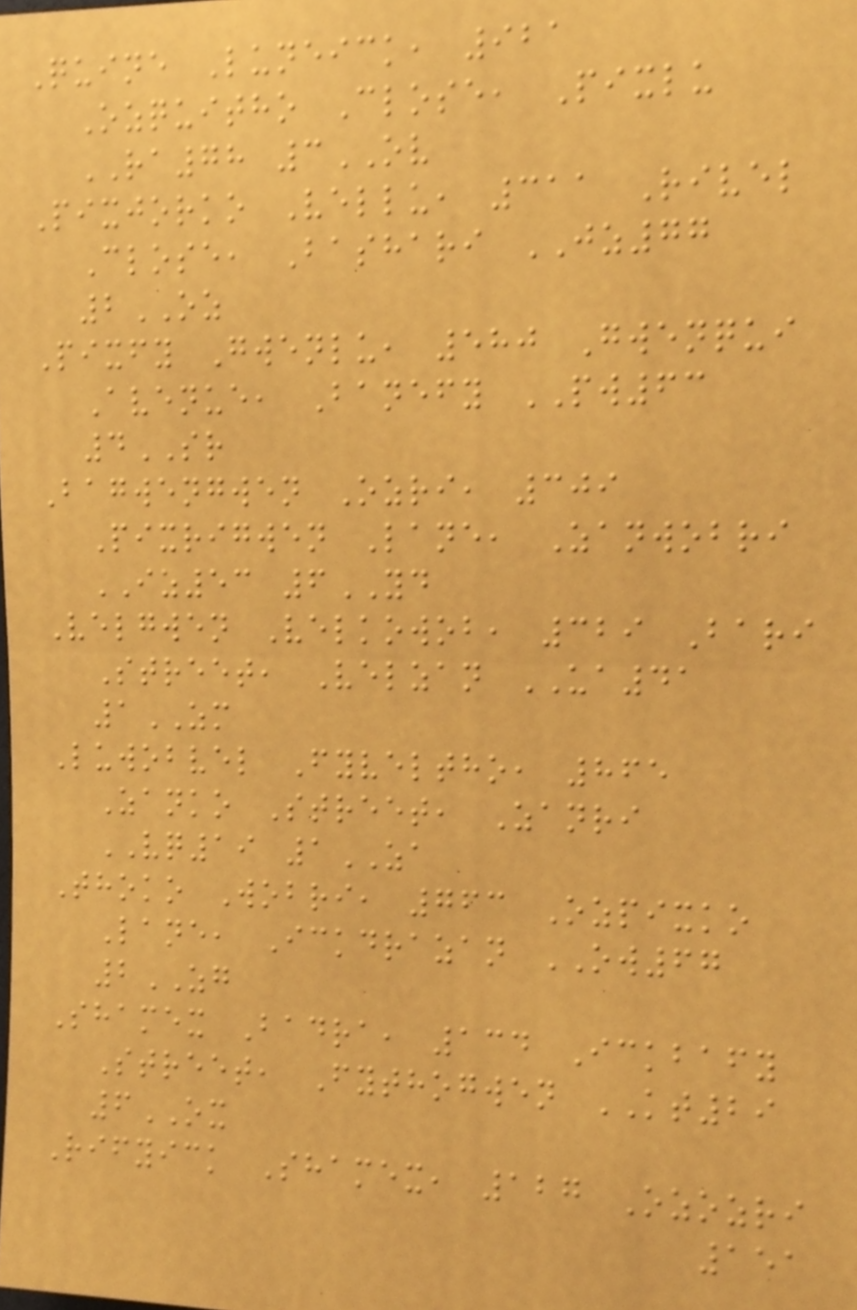Quine Luneick, 921
Ozquitho Close, Pixlu
RA78 3OV
Pixjorko Vellu, 311 Rivel
Close, Bashari JZ77
2OZ
Pixfy Gwenlu, 580 Gwenqui
Avenue, Banefy PW63
4SR
Bagwengwen Ozri, 309
Pixrigwen Lane, Zanwobri
IZ53 6YD
Velgwen Velkowob, 329 Bari
Street, Velzan UA41
1ZM
Luwobvel Fyveltho, 865
Zanko Street, Zanri
VQ19 1ZA
Thoko Wobri, 763 Ozpixko
Lane, Ickdrazan OW67
2ZG
Shamex Badra, 134 Ickbafy
Street, Fythogwen KT29
6OX
Rifyick Shamex, 127 Ozozri
151
